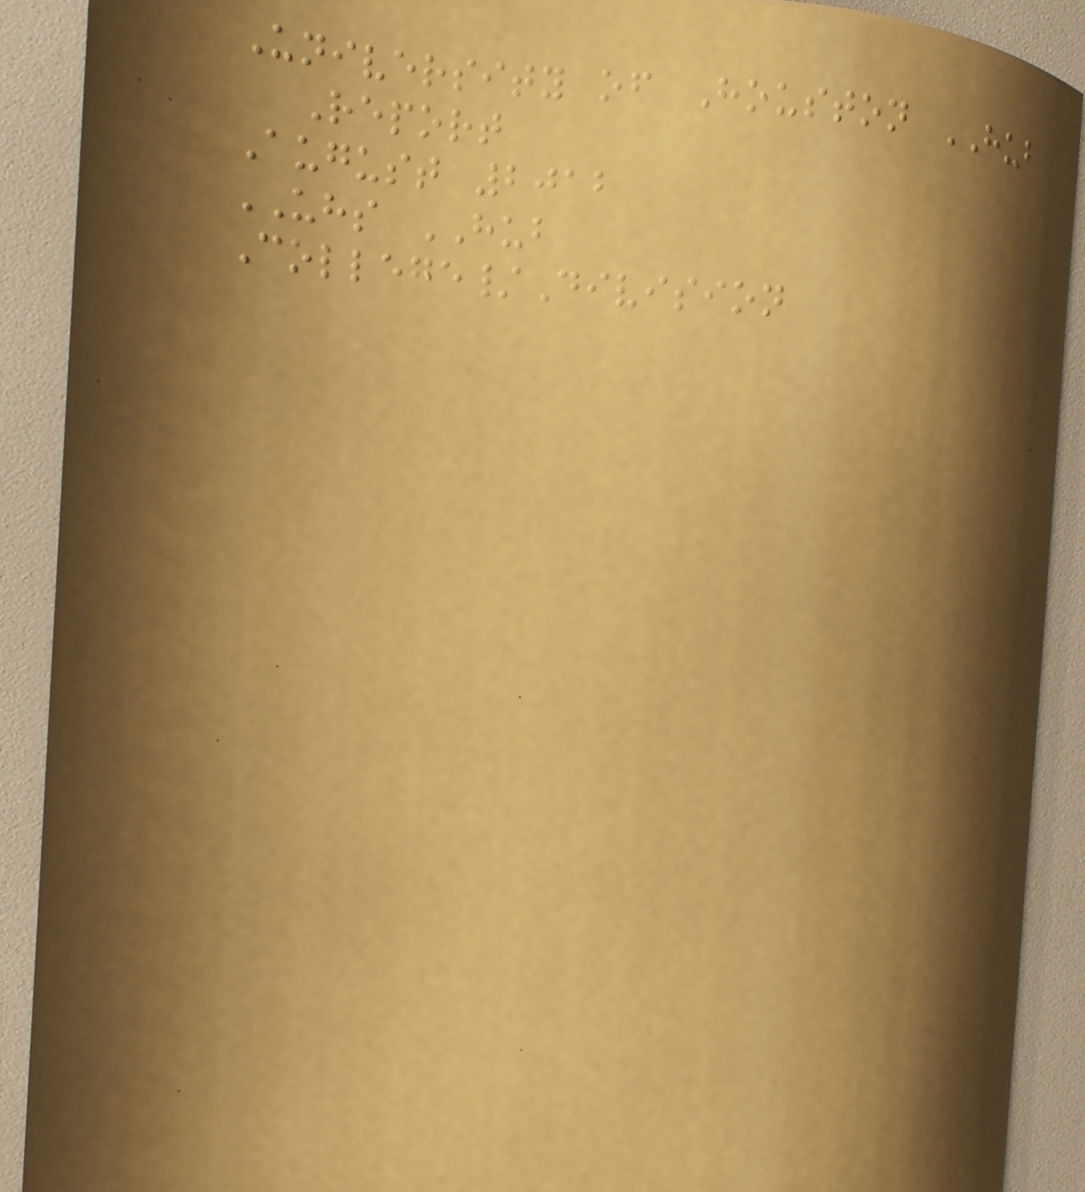University of Houston HUB
Report
August 2012
UHS HUB
College/Division
